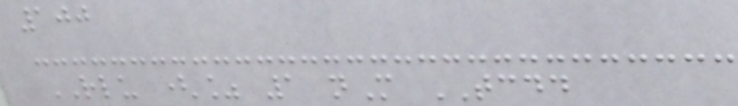100
RLU (% 1 nM TCDD
